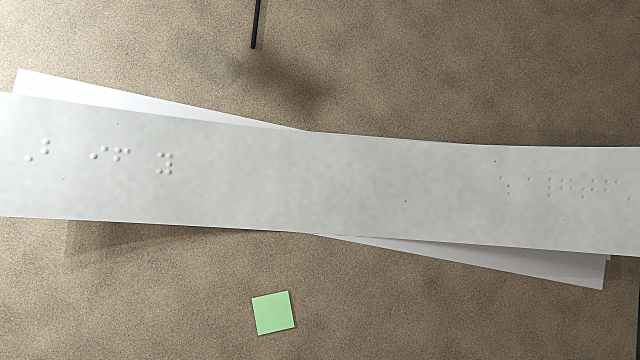But if you
